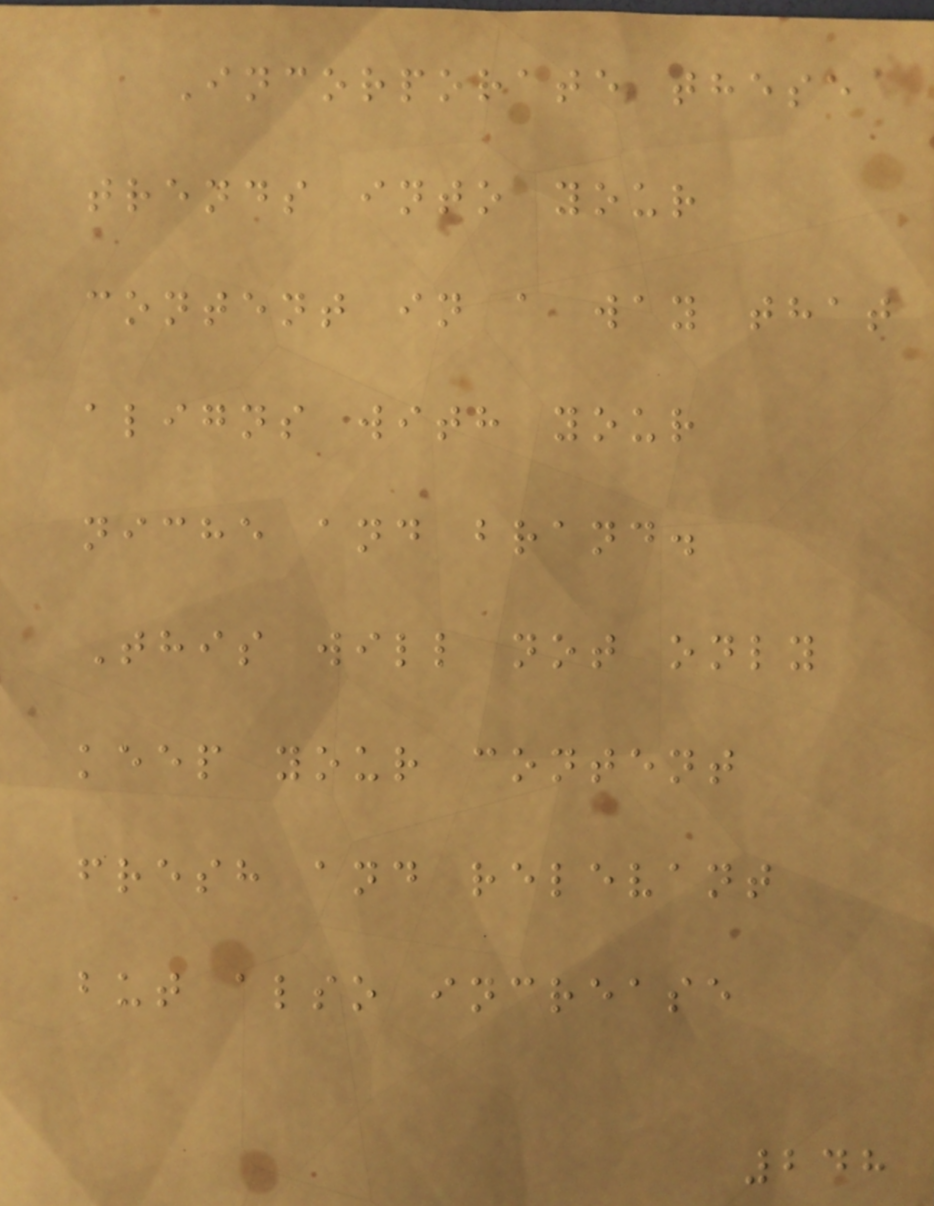Incorporate these
trends into your
content in a way that
aligns with your
niche and brand.
This will not only
keep your content
fresh and relevant
but also increase
248
